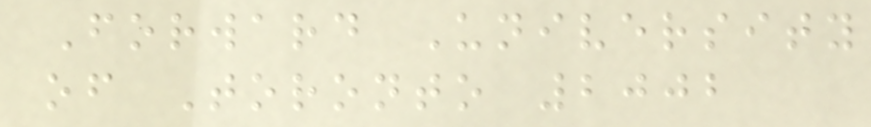Forward University
of Toronto 2002
